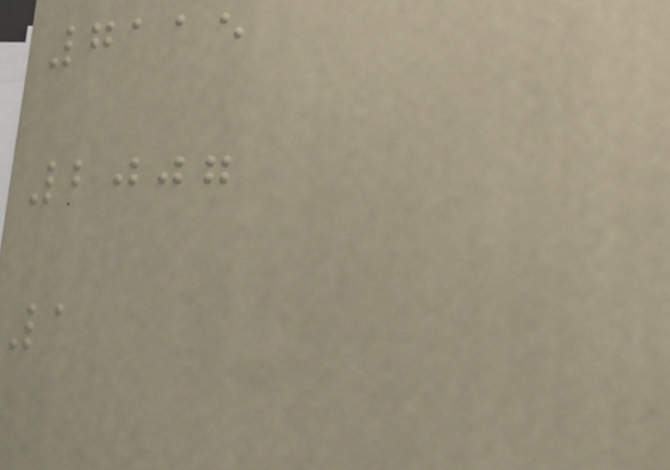7115
2007
1
